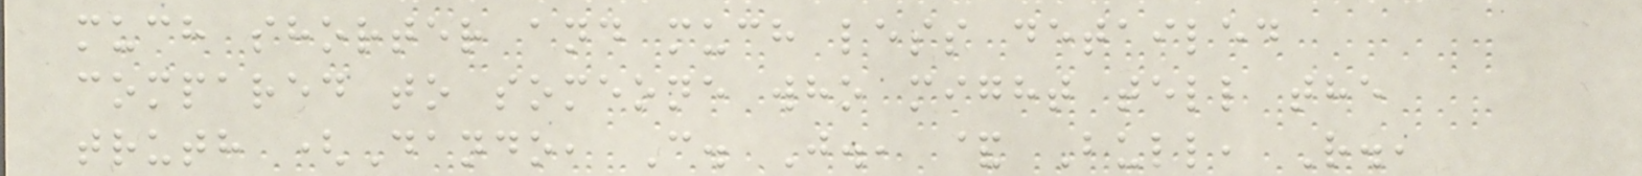much shorter and much less detailed
compared to someone who might tell the
truth (Dando, C. J., & Bull, R.,
